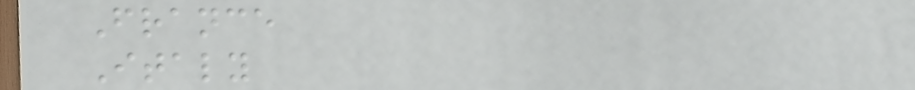France
Italy
